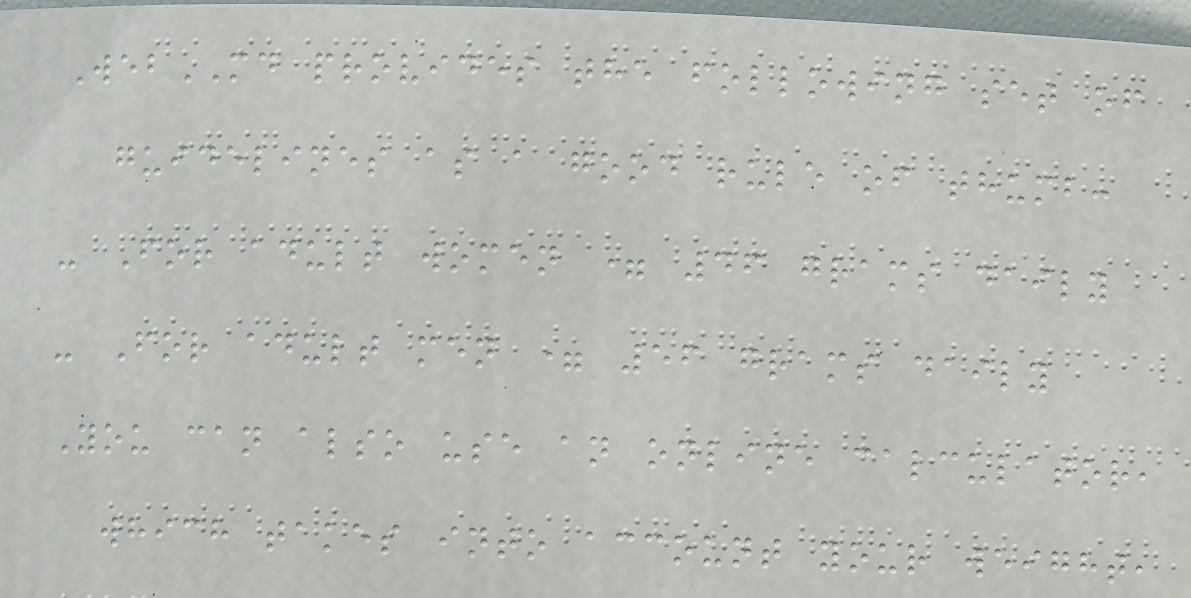WebMD provides the following set of
guidelines as a good rule of thumb:
- For adult women = 46 grams daily
- For adult men = 56 grams daily
You can also use an online calculator,
which takes into account your weight,
